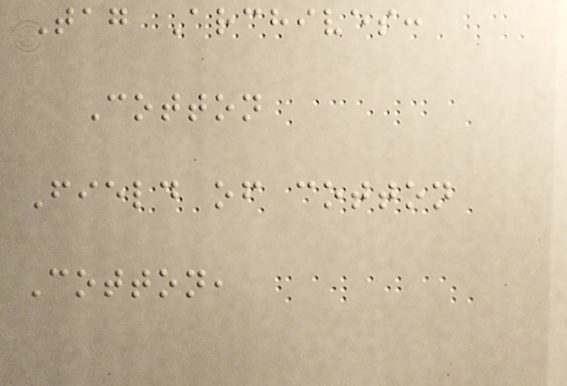Tag Archives:
Cotton
Field of cotton
Cotton,
